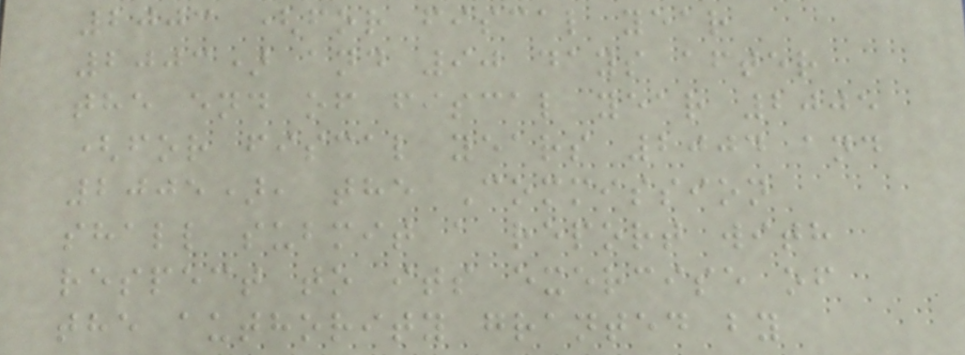2003 (for fiscal year
2003) and 90 days after
the end of fiscal year 2005
(for fiscal years 2004 and
2005), the Commission
shall submit a report with
respect to its exercise of
the authority granted by
